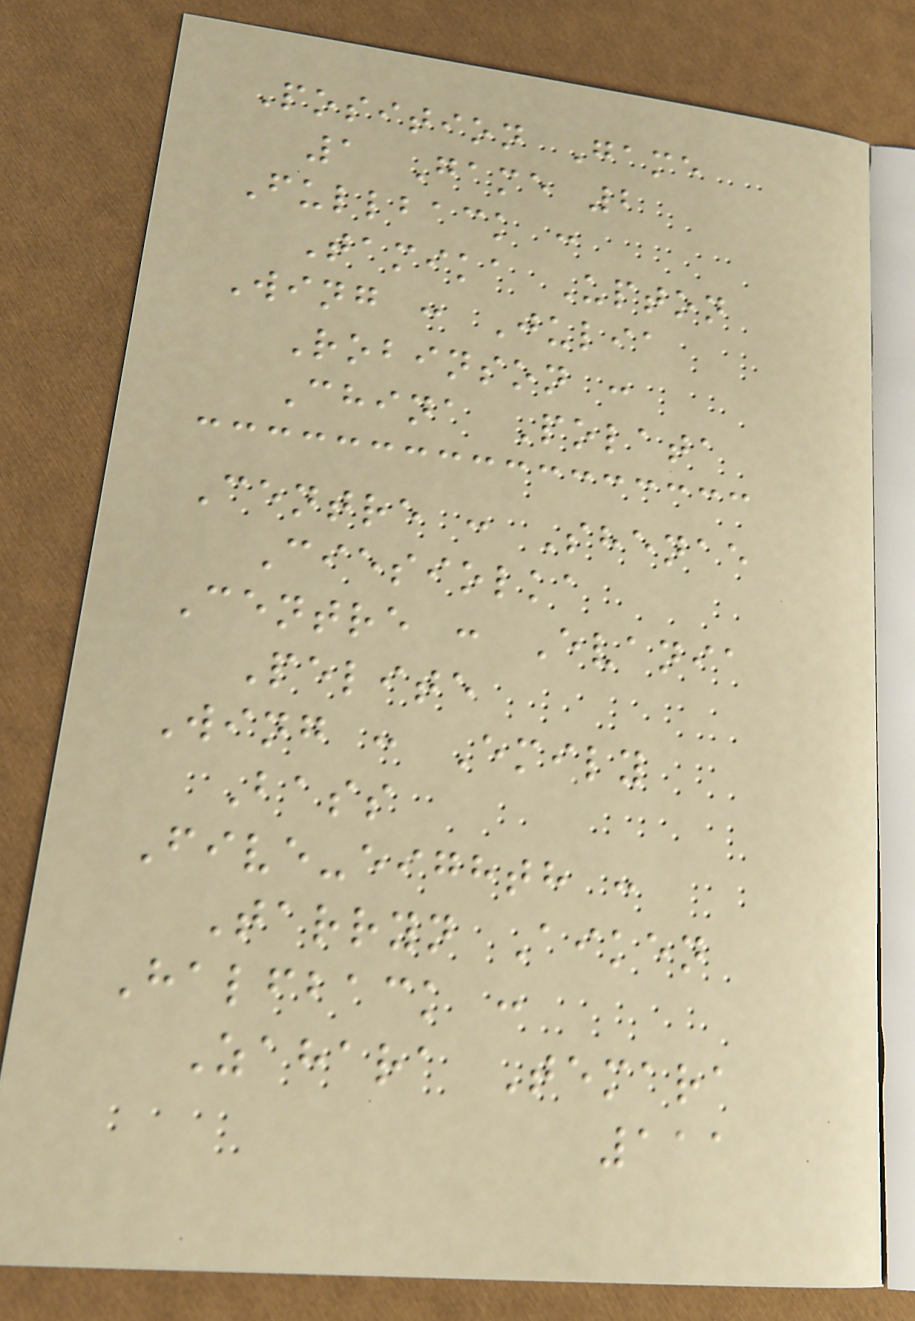Position Game
1 Game 2
Fullback :
Tamika Upton
Wing : Julia
Robinson :
China Polata
Centre : Shenae
Ciesiolka
Centre : Evania
Pelite
Wing : Emily
Bass
Five-eighth :
Tarryn Aiken
Halfback :
Zahara Temara
111
